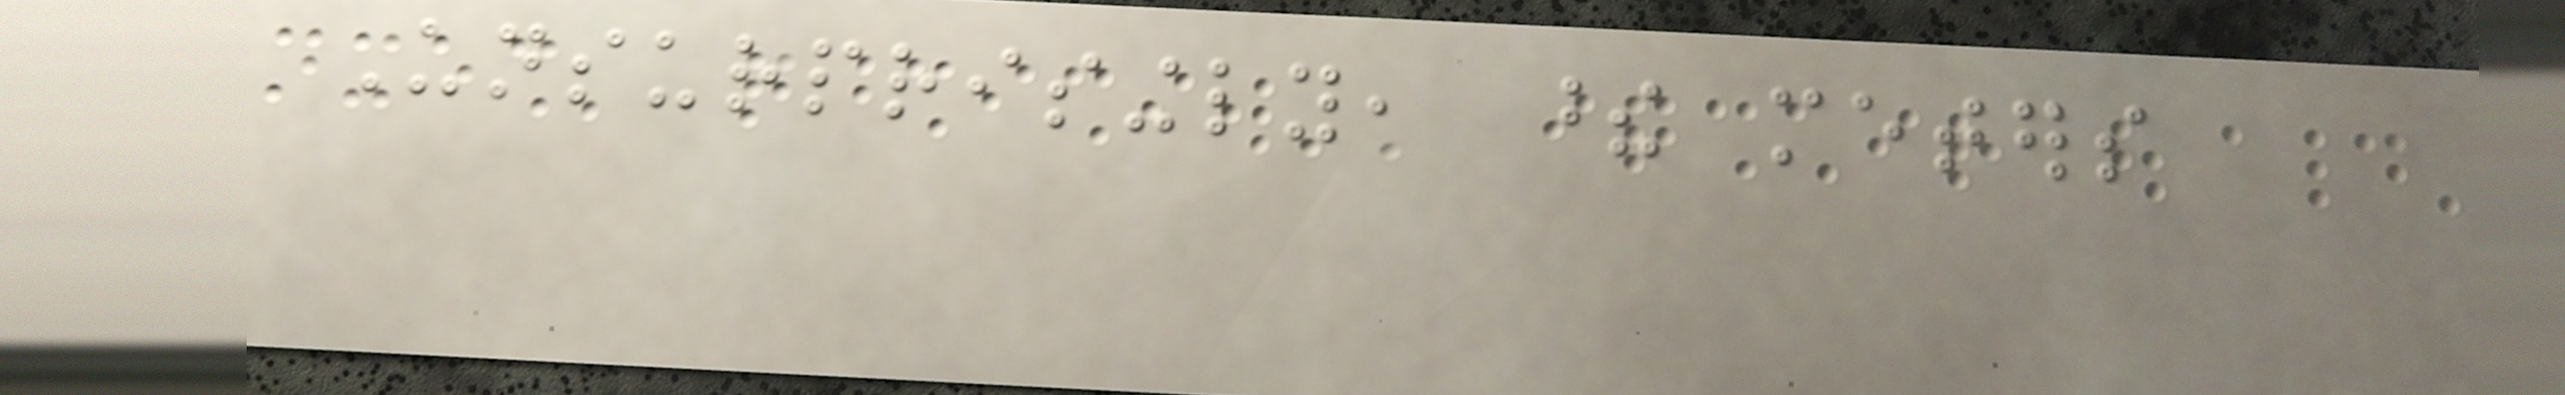Unsurprisingly, these meters
